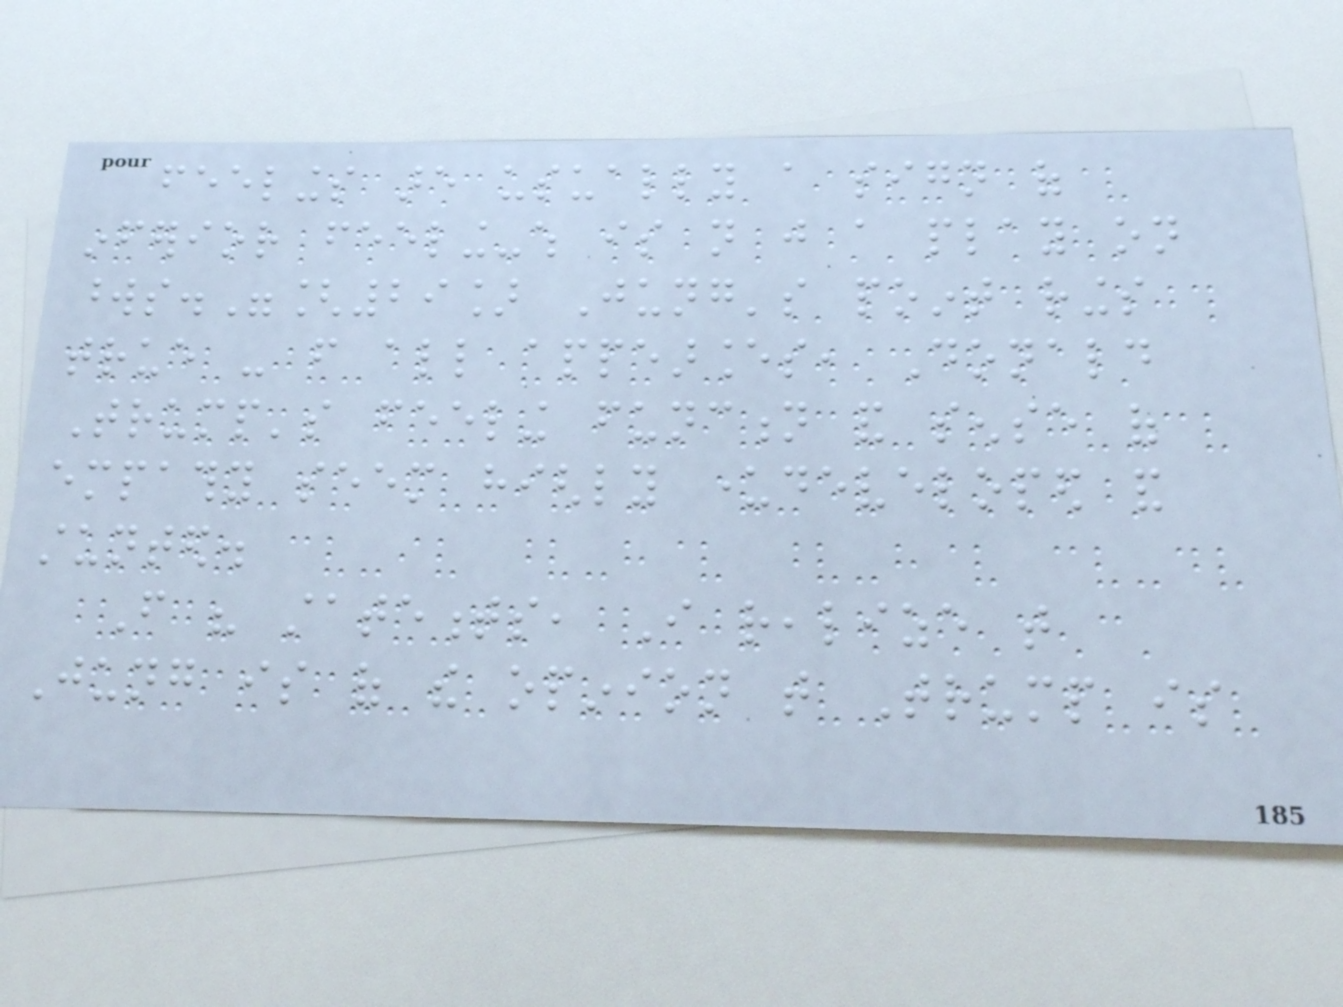feelings are usually a sign of
inferior feeling-which is not just a play on
words."[29] Jung's point rings
true - from all appearances, Donald
Trump's feeling function and sense of
empathy seem highly underdeveloped and
stunted.
From his statements, I realize that
Jung is of the opinion that Trump is
